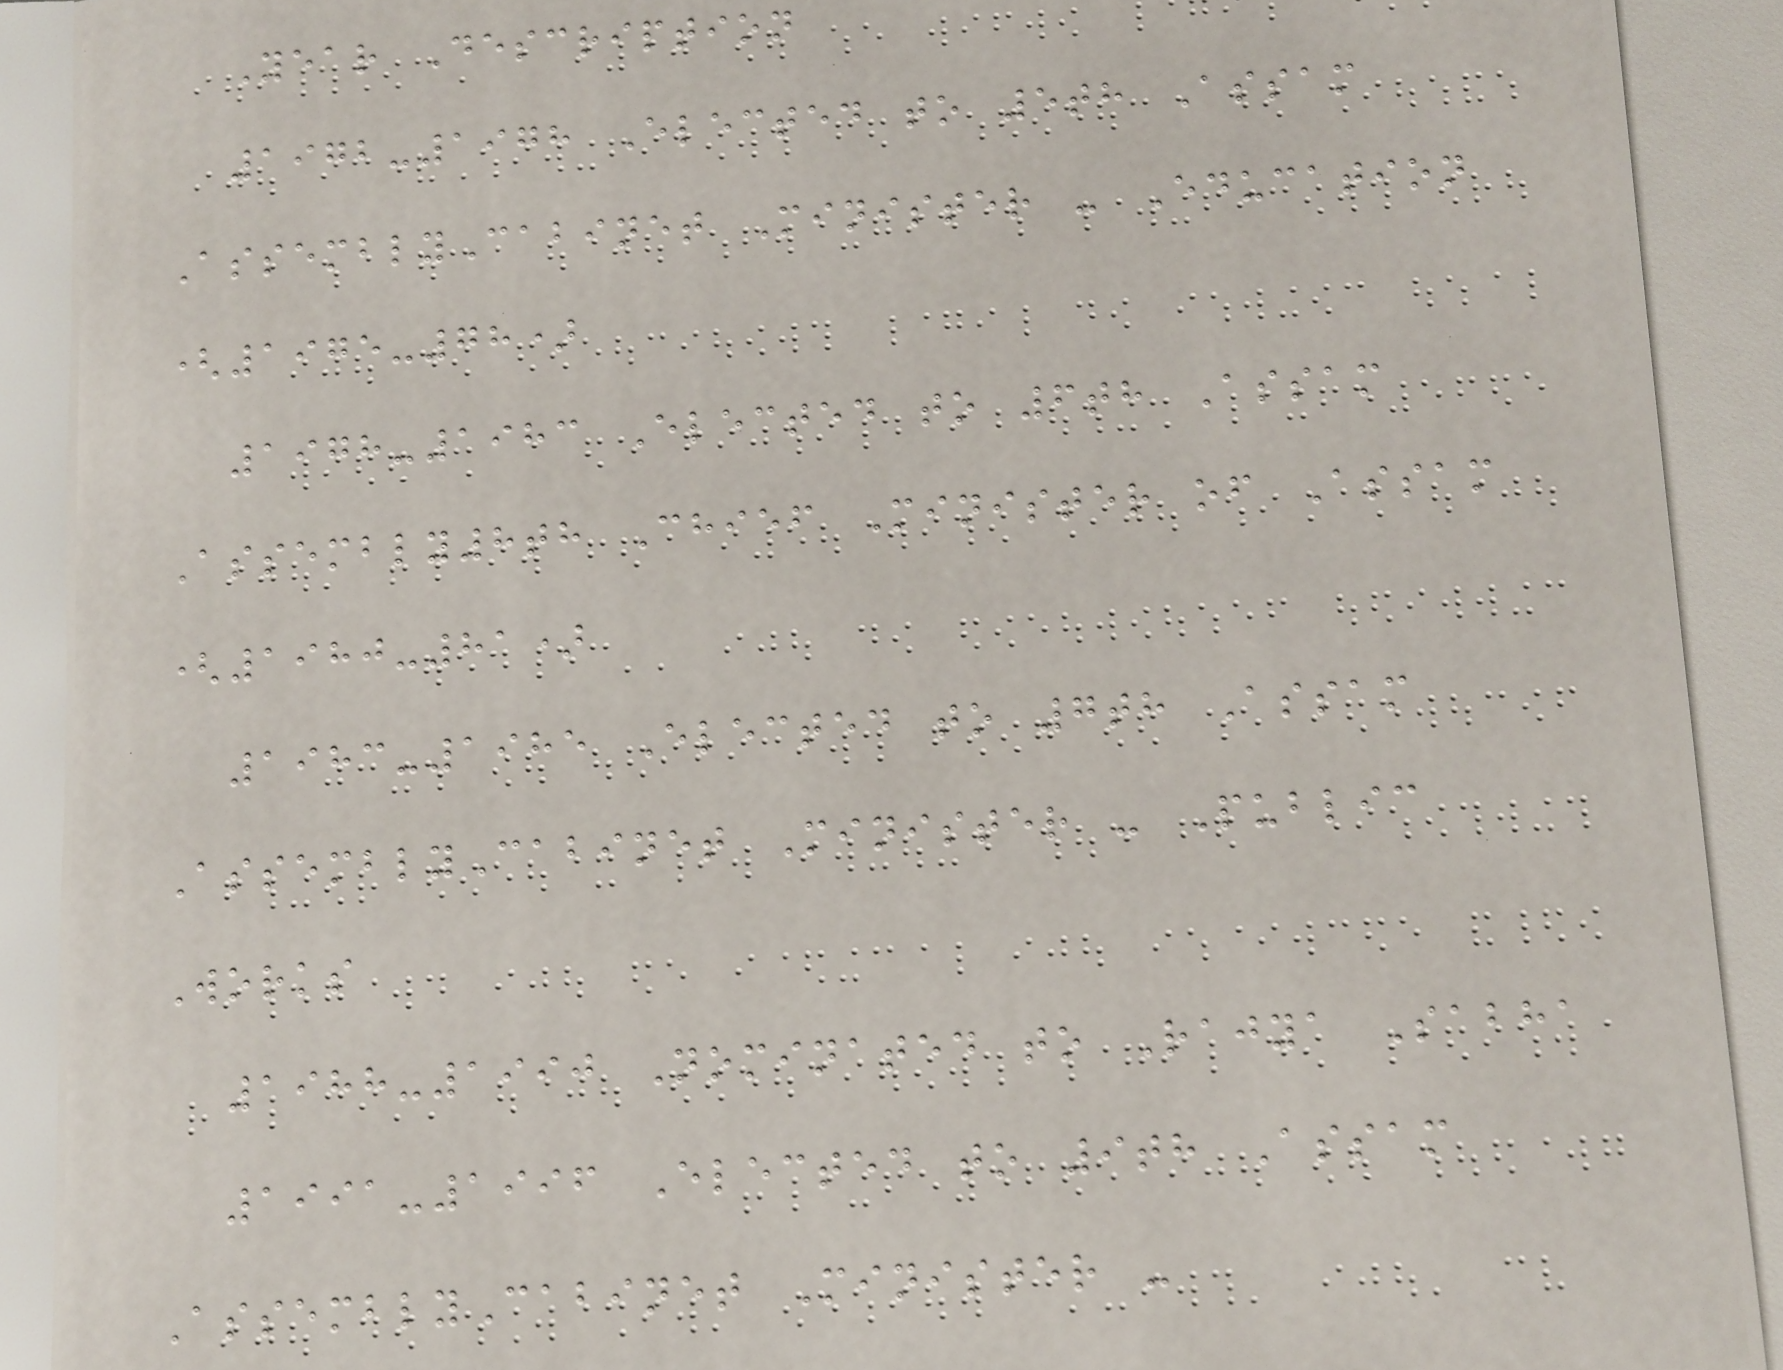Year Description
1972-1978 Elected to 5th Assam
AssemblyCabinet Minister - Education
(1975-78)
1978-1983 Elected to 6th Assam
Assembly8th Chief Minister of Assam
(1980-81)
1983-1985 Elected to 7th Assam
AssemblyCabinet Minister - Public
Works
1988-1990 Nominated to Rajya Sabha
1991-1996 Elected to 9th Assam
AssemblyCabinet Minister -
